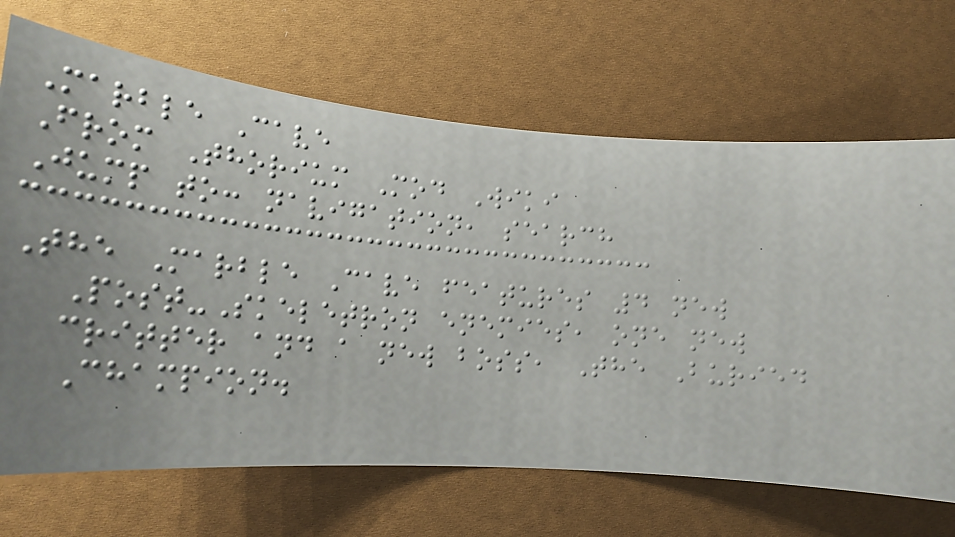Marble Cave
From Thorium Mod Wiki
Jump to: navigation, search
The Marble Cave features 4 new
Post-Skeletron enemies, one new
critter and a new boss, The Buried
Champion.
